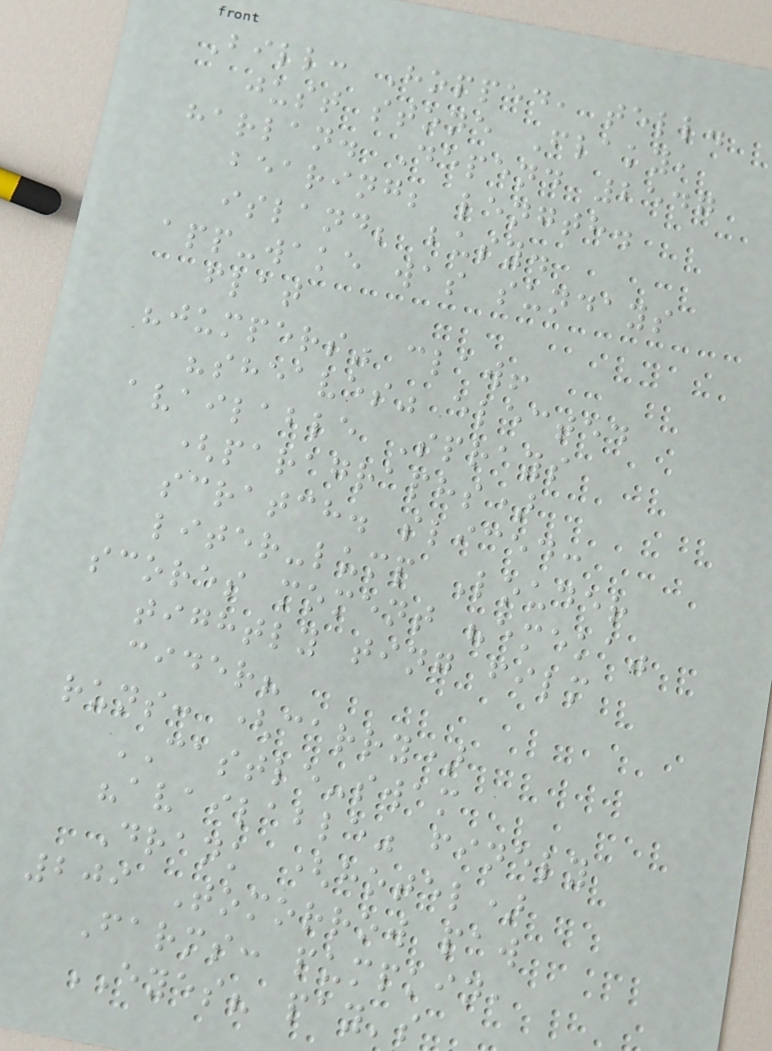Bill: Hopped, tell.
just stone Flaky,
harlan. Depend 2547
bearing; length.
island; busy.
app-wake was sundays
flat
"jumpers" claw!
"sheaves" elected
available Sprays
(paragraphs)
scratch. sliced:
liter-lump Louder
scores moment "emeka"
tightly ting film
cider?
runs: (carry)
CASTLE-swam
"available" finely
Drank (hotel)
209 Tomorrow paw
Farms: pumpkin,
EYES? pay's
